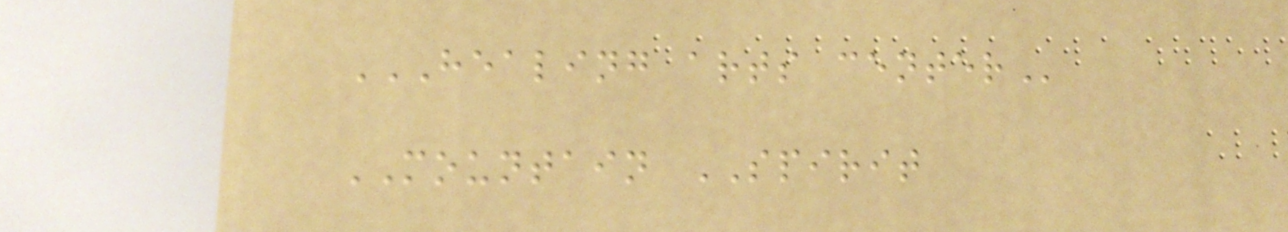HEALING ARTS CENTER
MOUNTAIN SPIRIT
